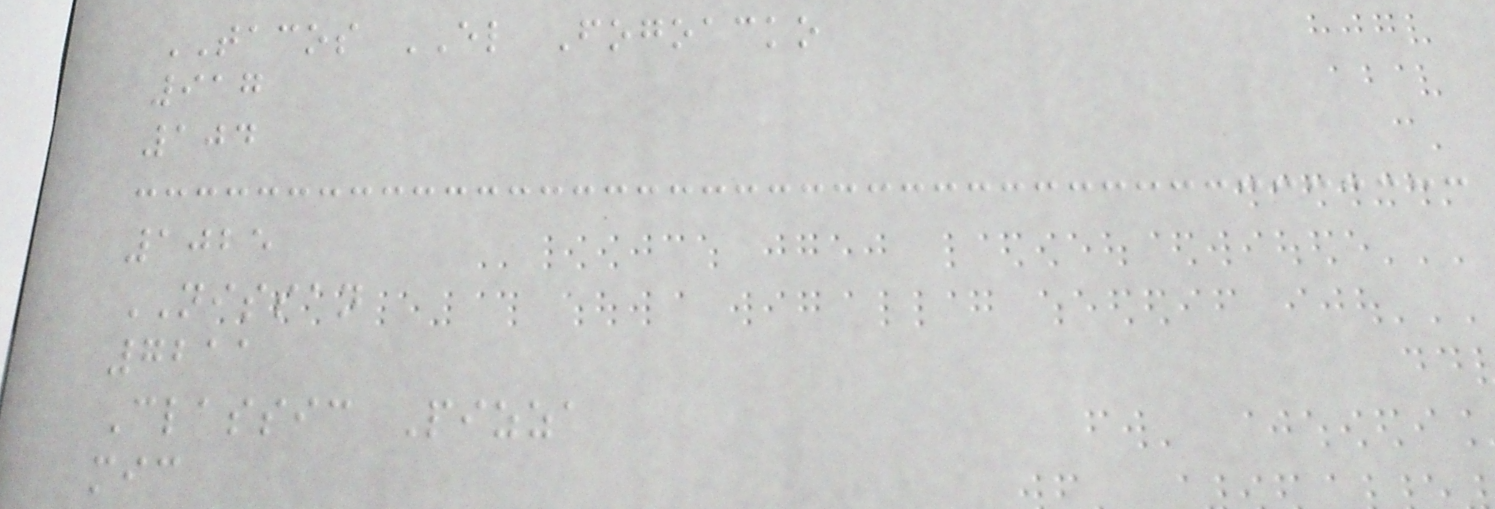TACOS EL Fogoacko
917
104
1025
NISSAN
7211
Classic Pizza
mic
